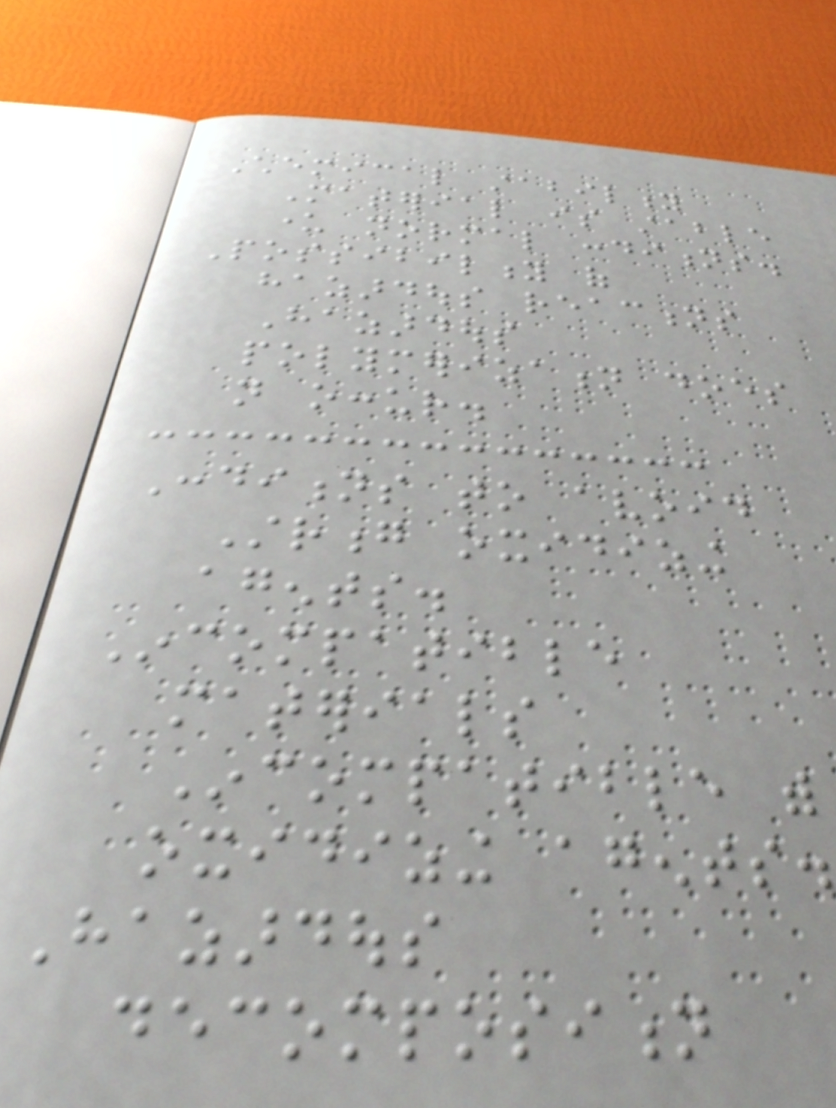Chemical stability
Material is stable
under normal conditions.
Possibility of
hazardous reactions
Hazardous
polymerization does
not occur.
Conditions to avoid
Strong oxidizing
agents.
Incompatible
materials
Incompatible with
oxidizing agents.
Hazardous
decomposition
